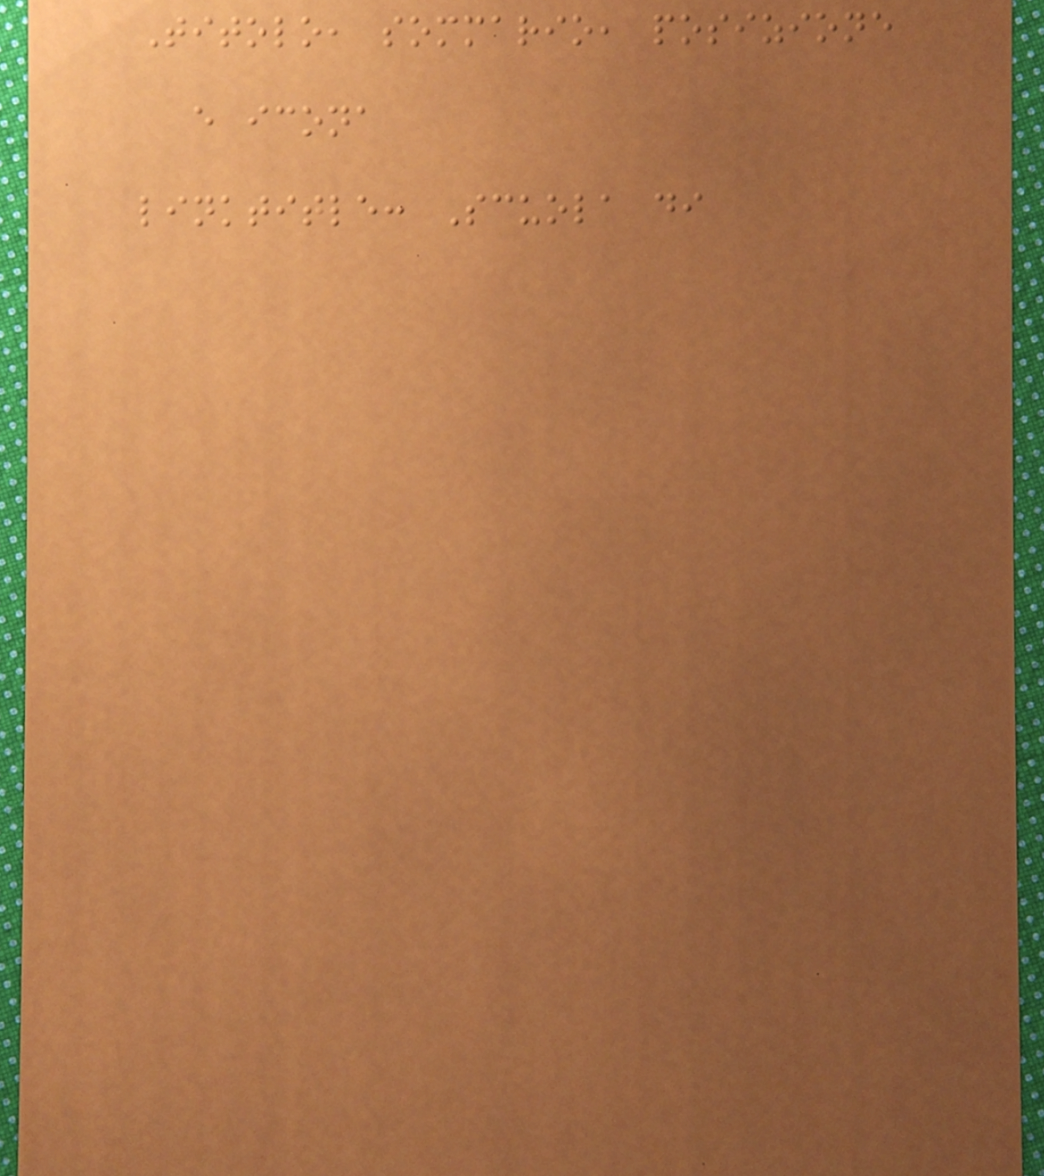Titolo, sommario, posizione
e icona
linktitle: Scuola di
